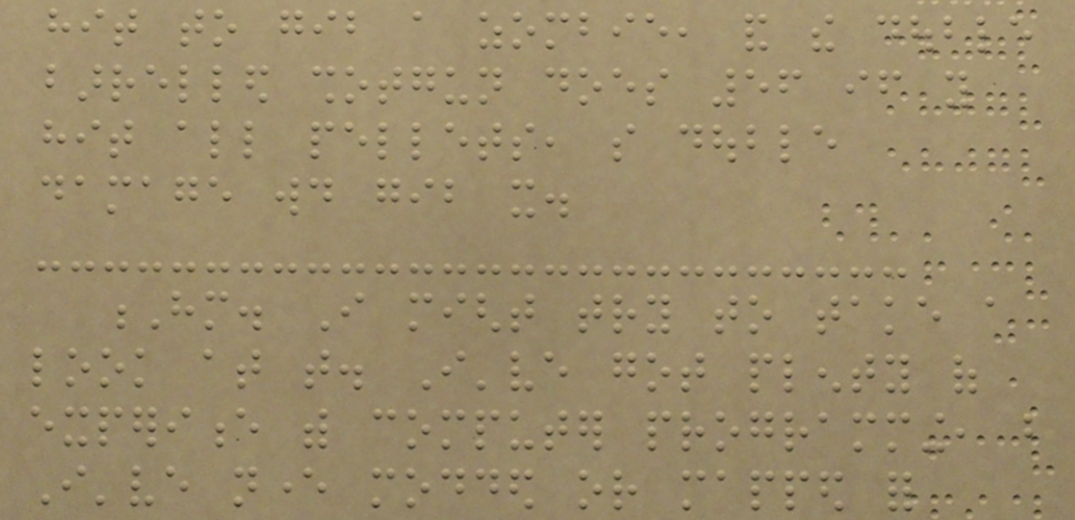hit to gib a zombie, and the double
barrelled shotgun does 56 if you
hit all pellets, so double
damage would gib it.
Hm. I might try to take a
look at that. I've got plenty of
experience with computer programming, but
I've never modded or mapped for
